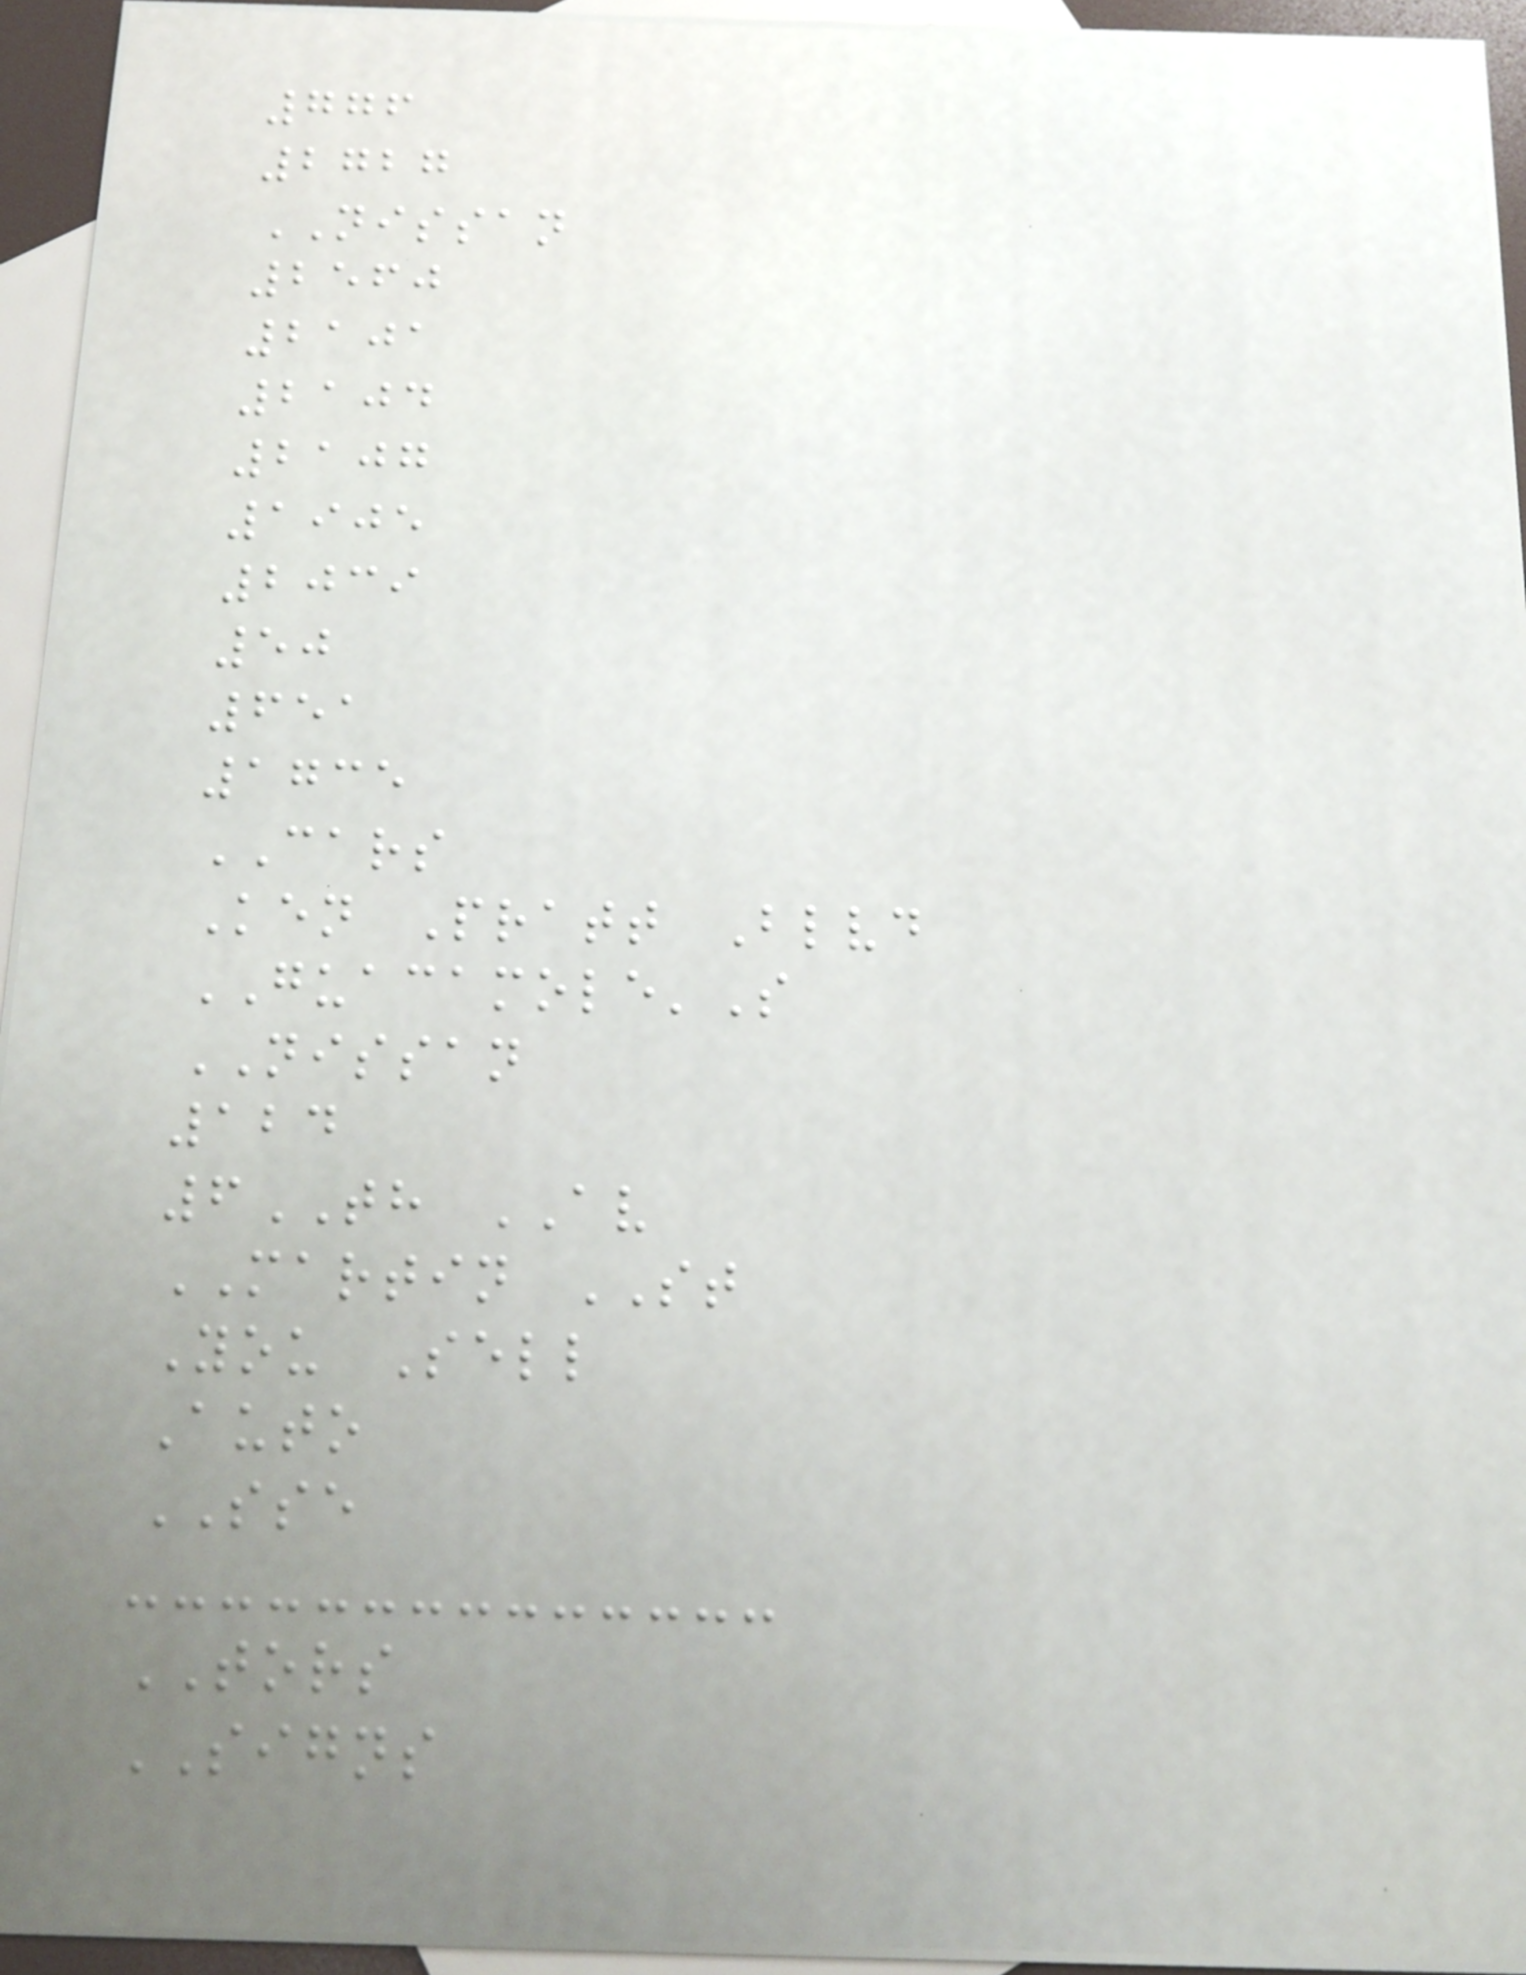776
2727
NISSAN
2560
2101
2104
2107
1905
2039
50
651
1735
CARS
Ken Pratt Blvd
GUACAMOLE'S
NISSAN
124
6TH AV
MARTIN ST
You Sell
Auto
SSE
TORS
SIGNS
